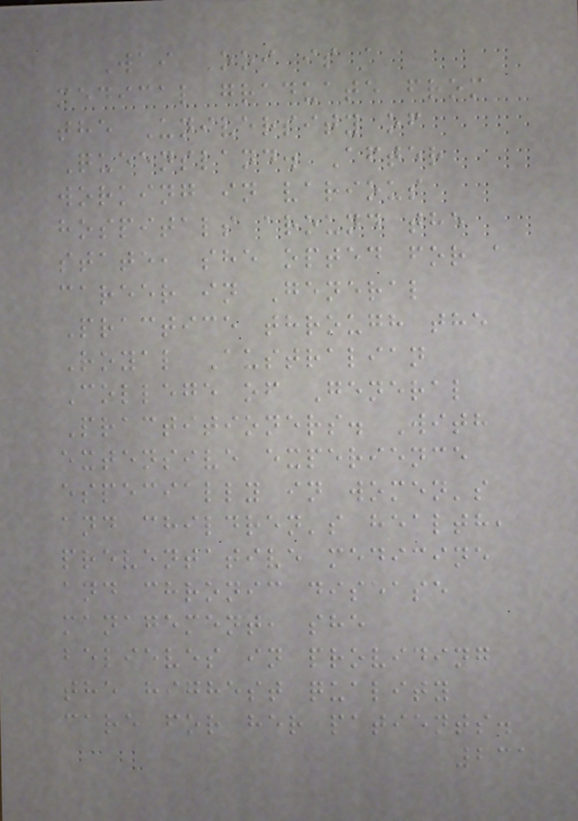Wai Ooi is a
medical graduate from
the University of
Queensland. After
working in various
hospitals around the
state, she opted for a
career in General
Practice through the
Royal Australian
College of General
Practitioners. With
extensive experience
especially in women's
and children's health,
preventative medicine
and chronic disease
management, she
believes in providing
the highest quality
care for her patients.
231
